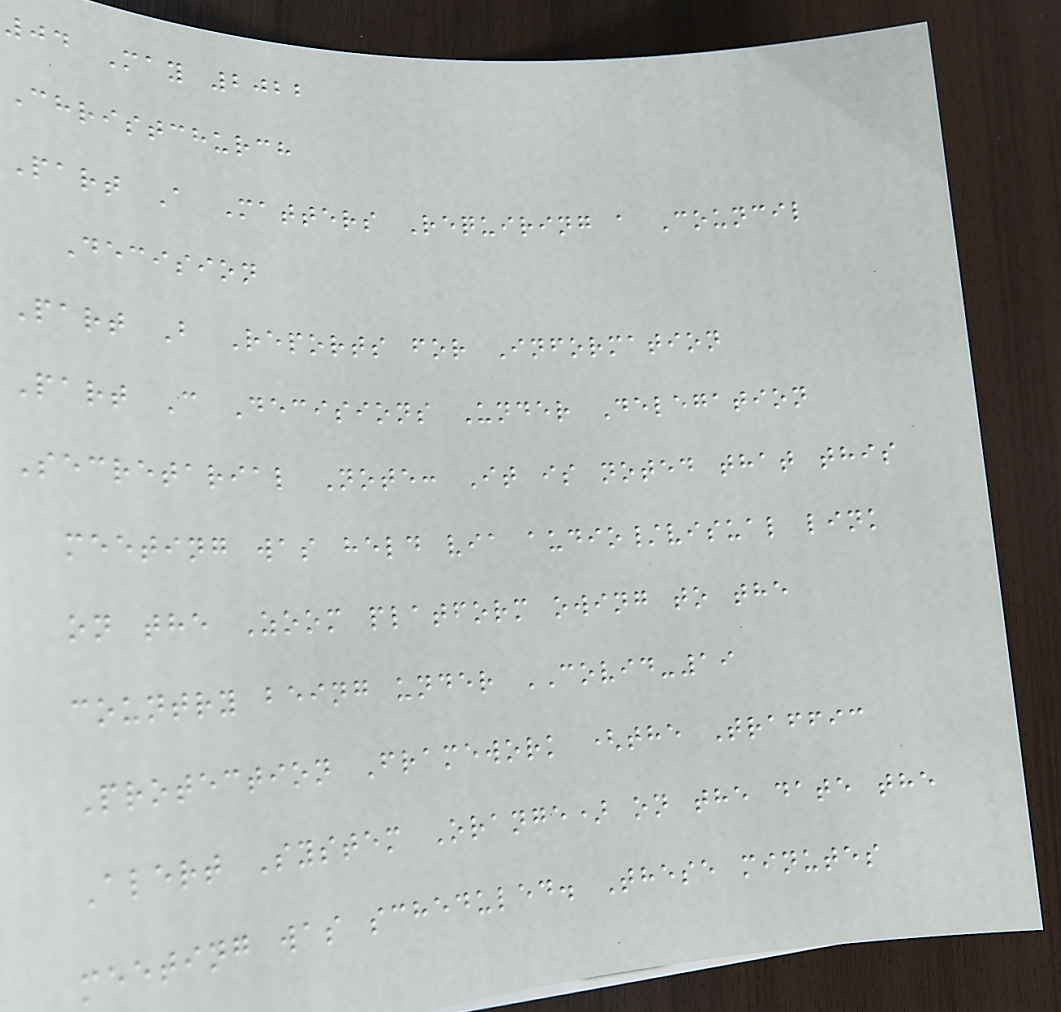04 May 2022
Christchurch
Part A Matters Requiring a Council
Decision
Part B Reports for Information
Part C Decisions Under Delegation
Secretarial Note: It is noted that this
meeting was held via audio/visual link
on the Zoom platform owing to the
country being under COVID-19
Protection Framework (the Traffic
Alert System Orange) on the date the
meeting was scheduled. These minutes
